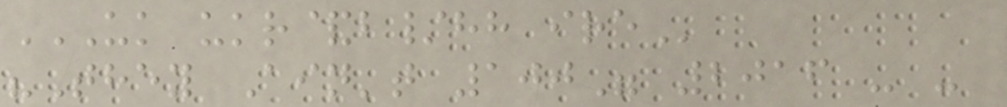UK UKR&B/HH IRE
"They Ain't 100" 2016 - -
